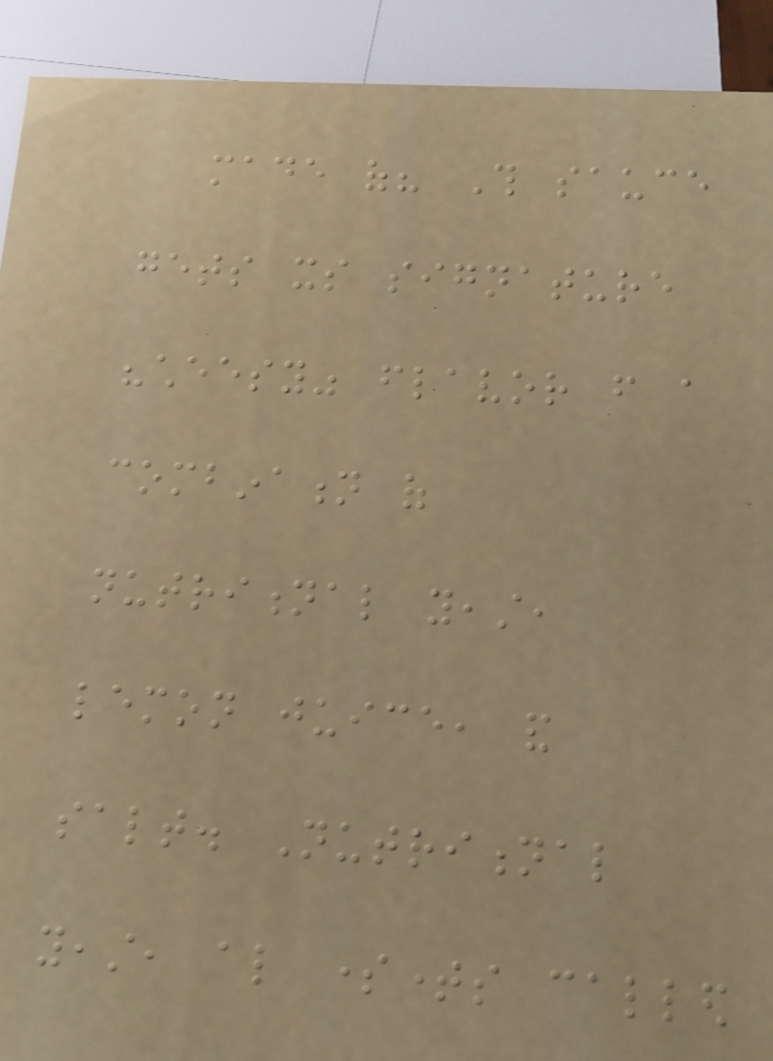made of? This sauce
gets its signature
"cheesy" flavor from a
combination of
nutritional yeast,
lemon juice, and
salt. Nutritional
yeast, also sometimes called
